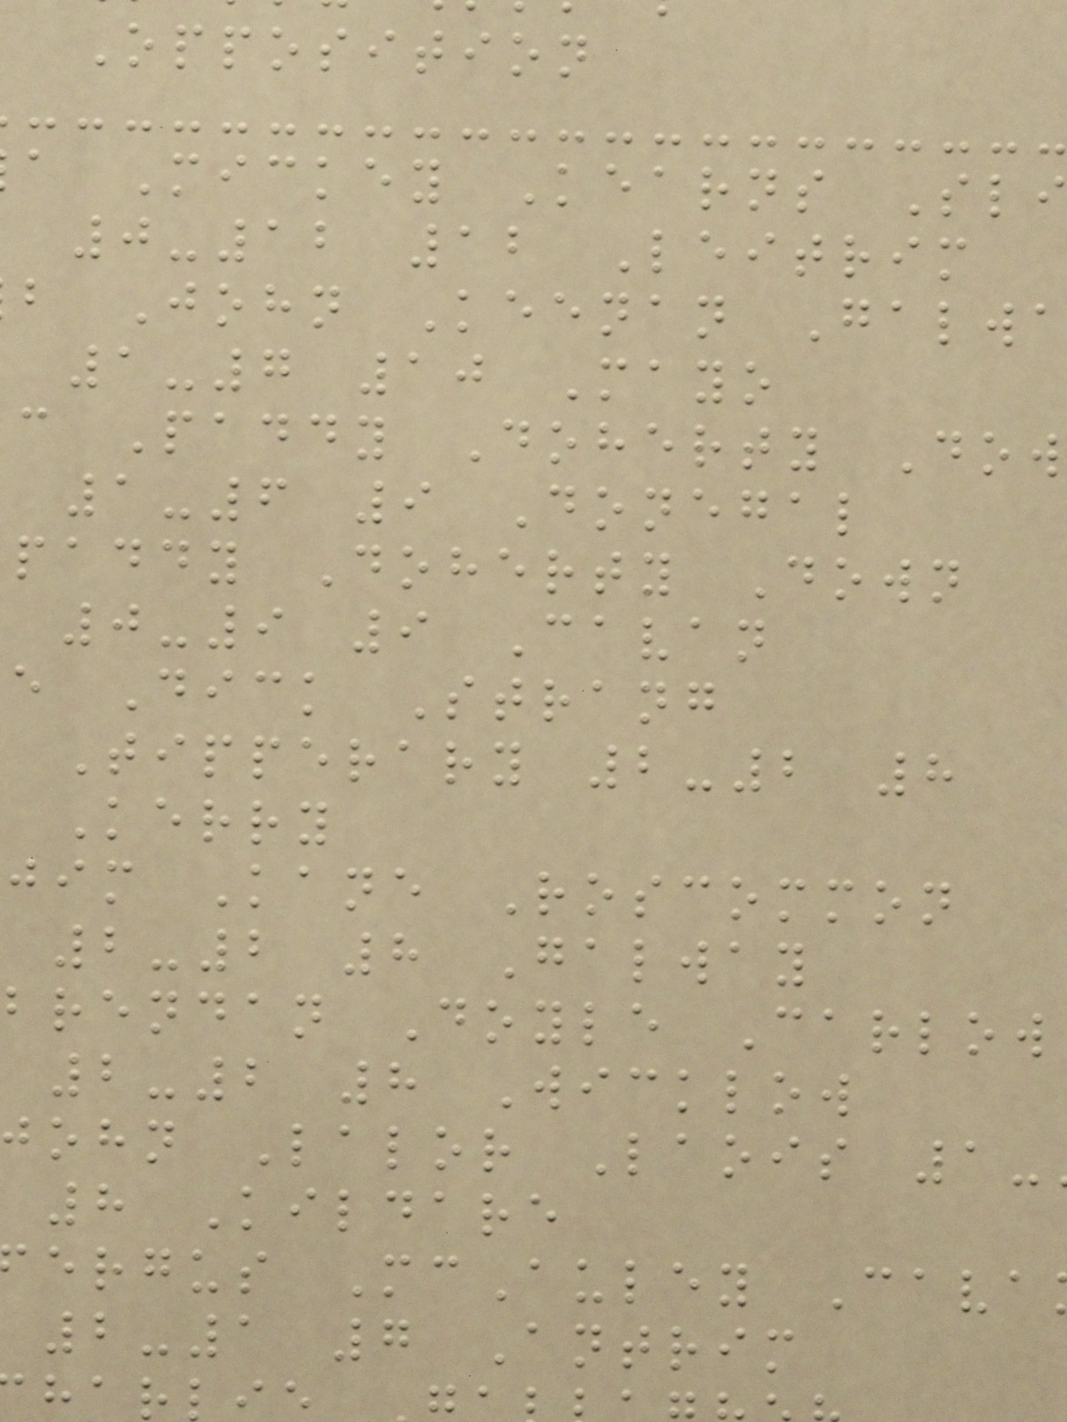Opposition
a Mickey Kearns Sli
0-12 12 Leitrim
b John Keenan Galwa
1-7 10 Mayo
c Paddy Doherty Dow
1-6 9 Donegal
paddy Doherty Down
0-9 9 Cavan
e Dick Strang
Tipperary 2-2 8
Kerry
jim Kane Roscommon
2-2 8 Galway
brendan Doyle Carlow
2-2 8 Wicklow
john Lalor Laois 1-
8 Kildare
ergus McAuley Cava
2-1 7 Antrim
